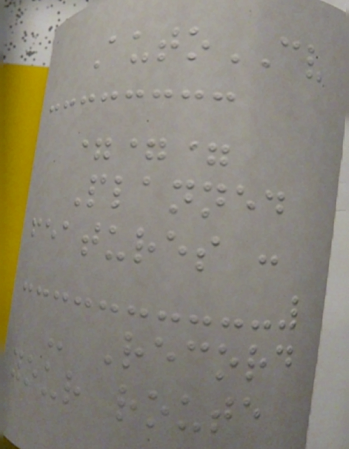AutoCV
===
Planned
features :
- Record
your route
